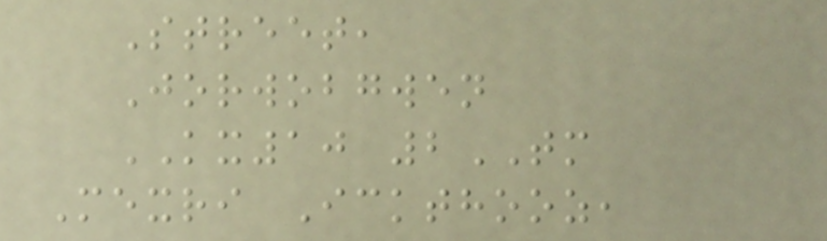Street,
Jorwobgwen
KX10 2TM
Mexri Ickthooz,
